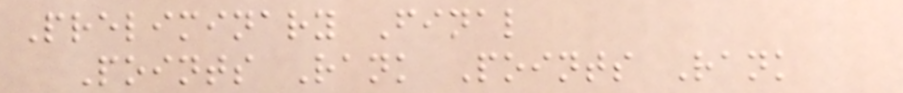Preliminary Final
Points Rank Points Rank
